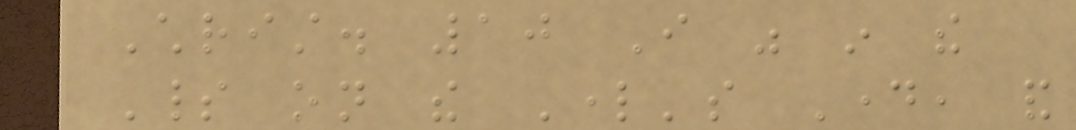Christ. 10 I was in the
Spirit on the Lord's Day, and
